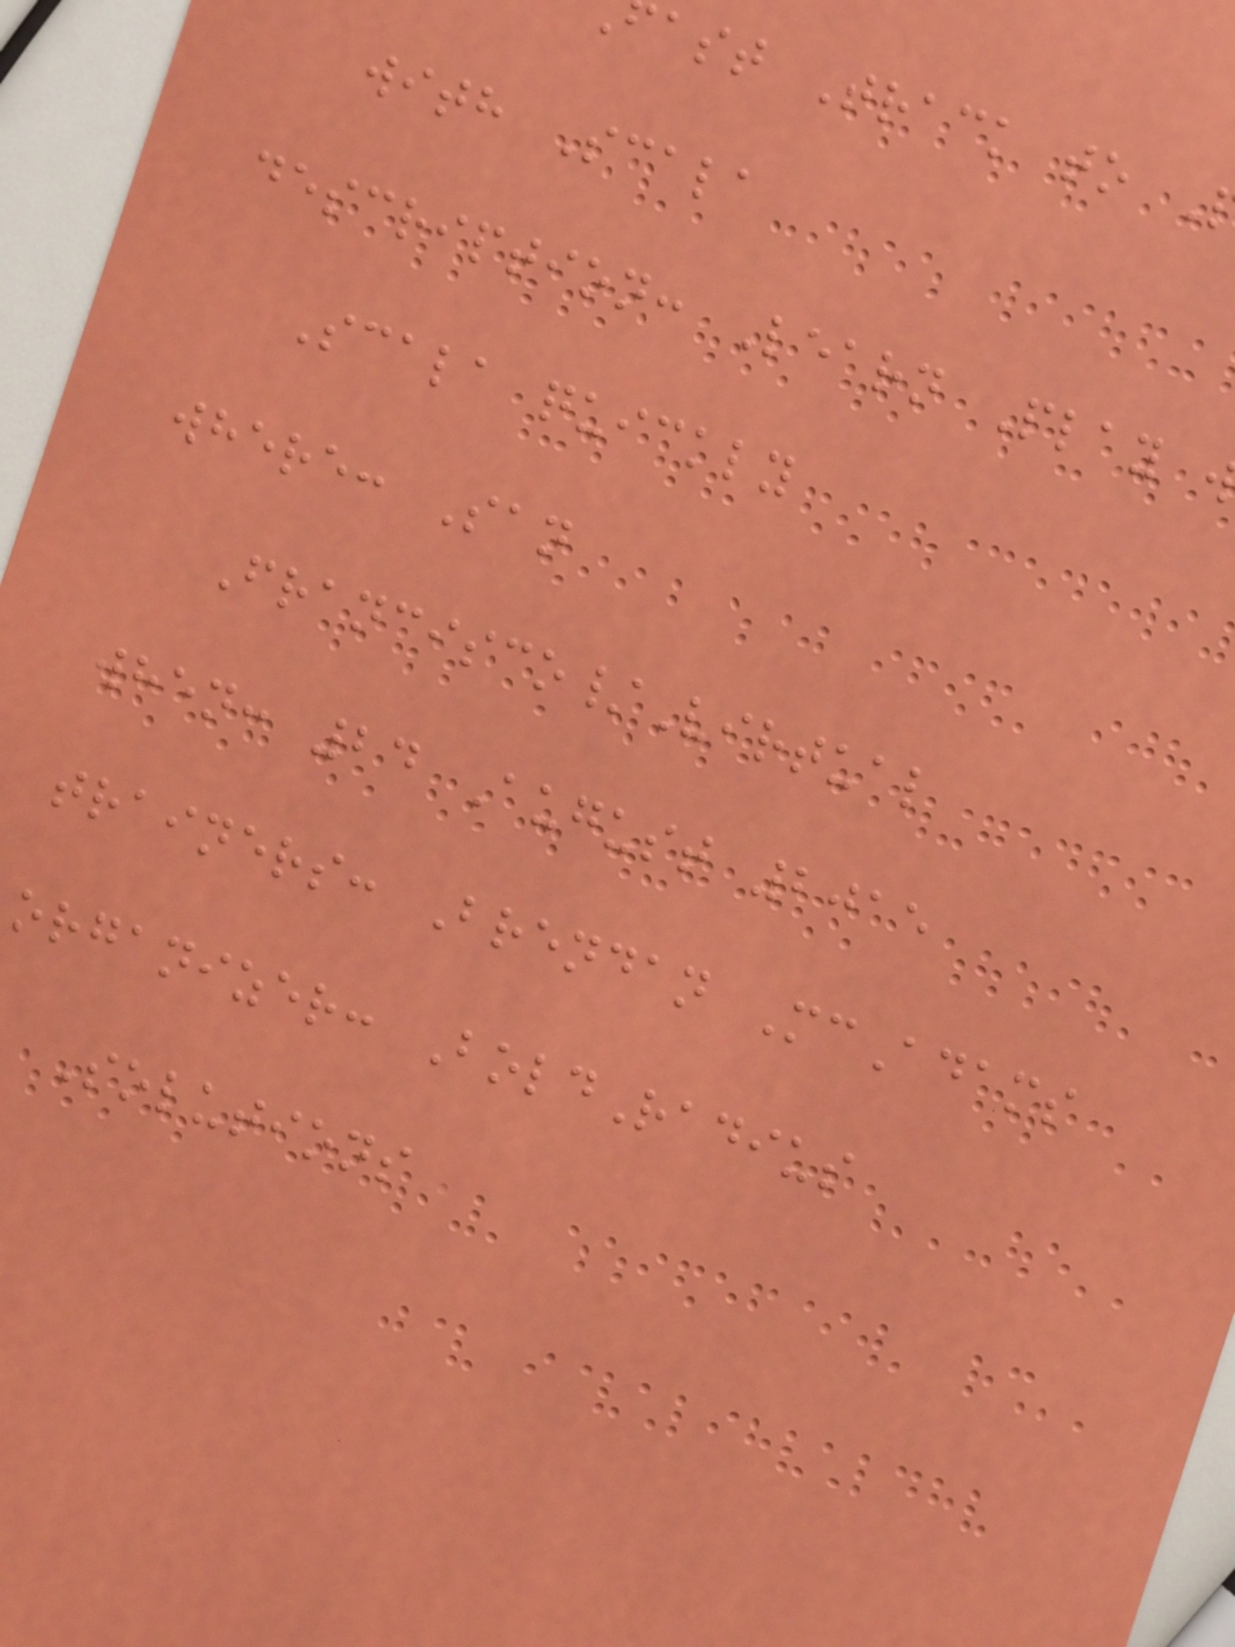ast Track to
with Scala
description: Learn Play
Scala quickly
where: San
Francisco/Virtual
when: 24 August 2015
trainers: Brendan McAdams
organizer: BoldRadius
Solutions
